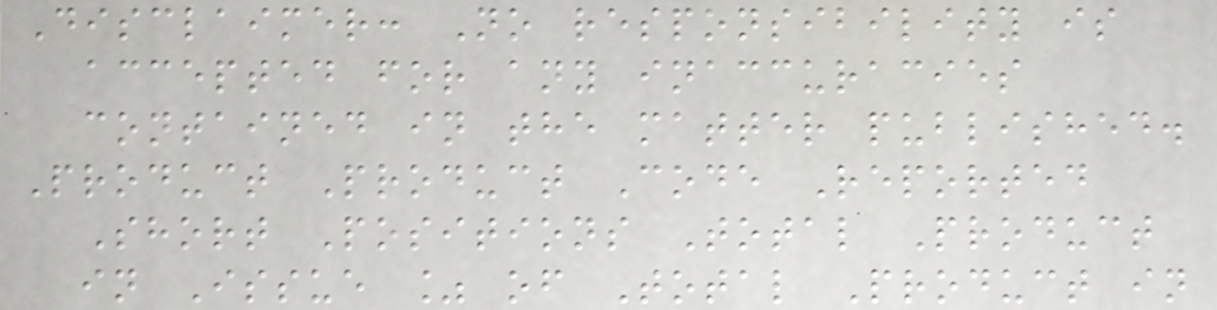Disclaimer: No responsibility is
accepted for any inaccuracies
contained in the matter published.
Product Product Code Reported
Short Positions Total Product
in Issue % of Total Product in
